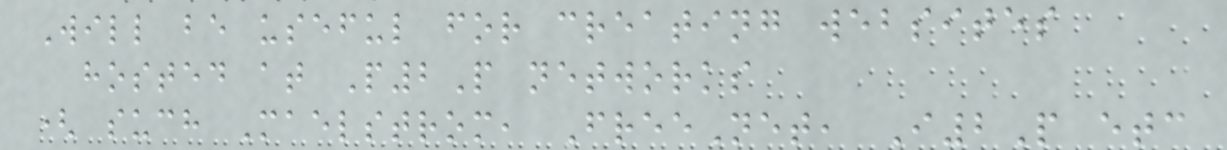Will be useful for creating websites
hosted at P2P networks
( such Maelstrom, FreeNet, I2P etc
